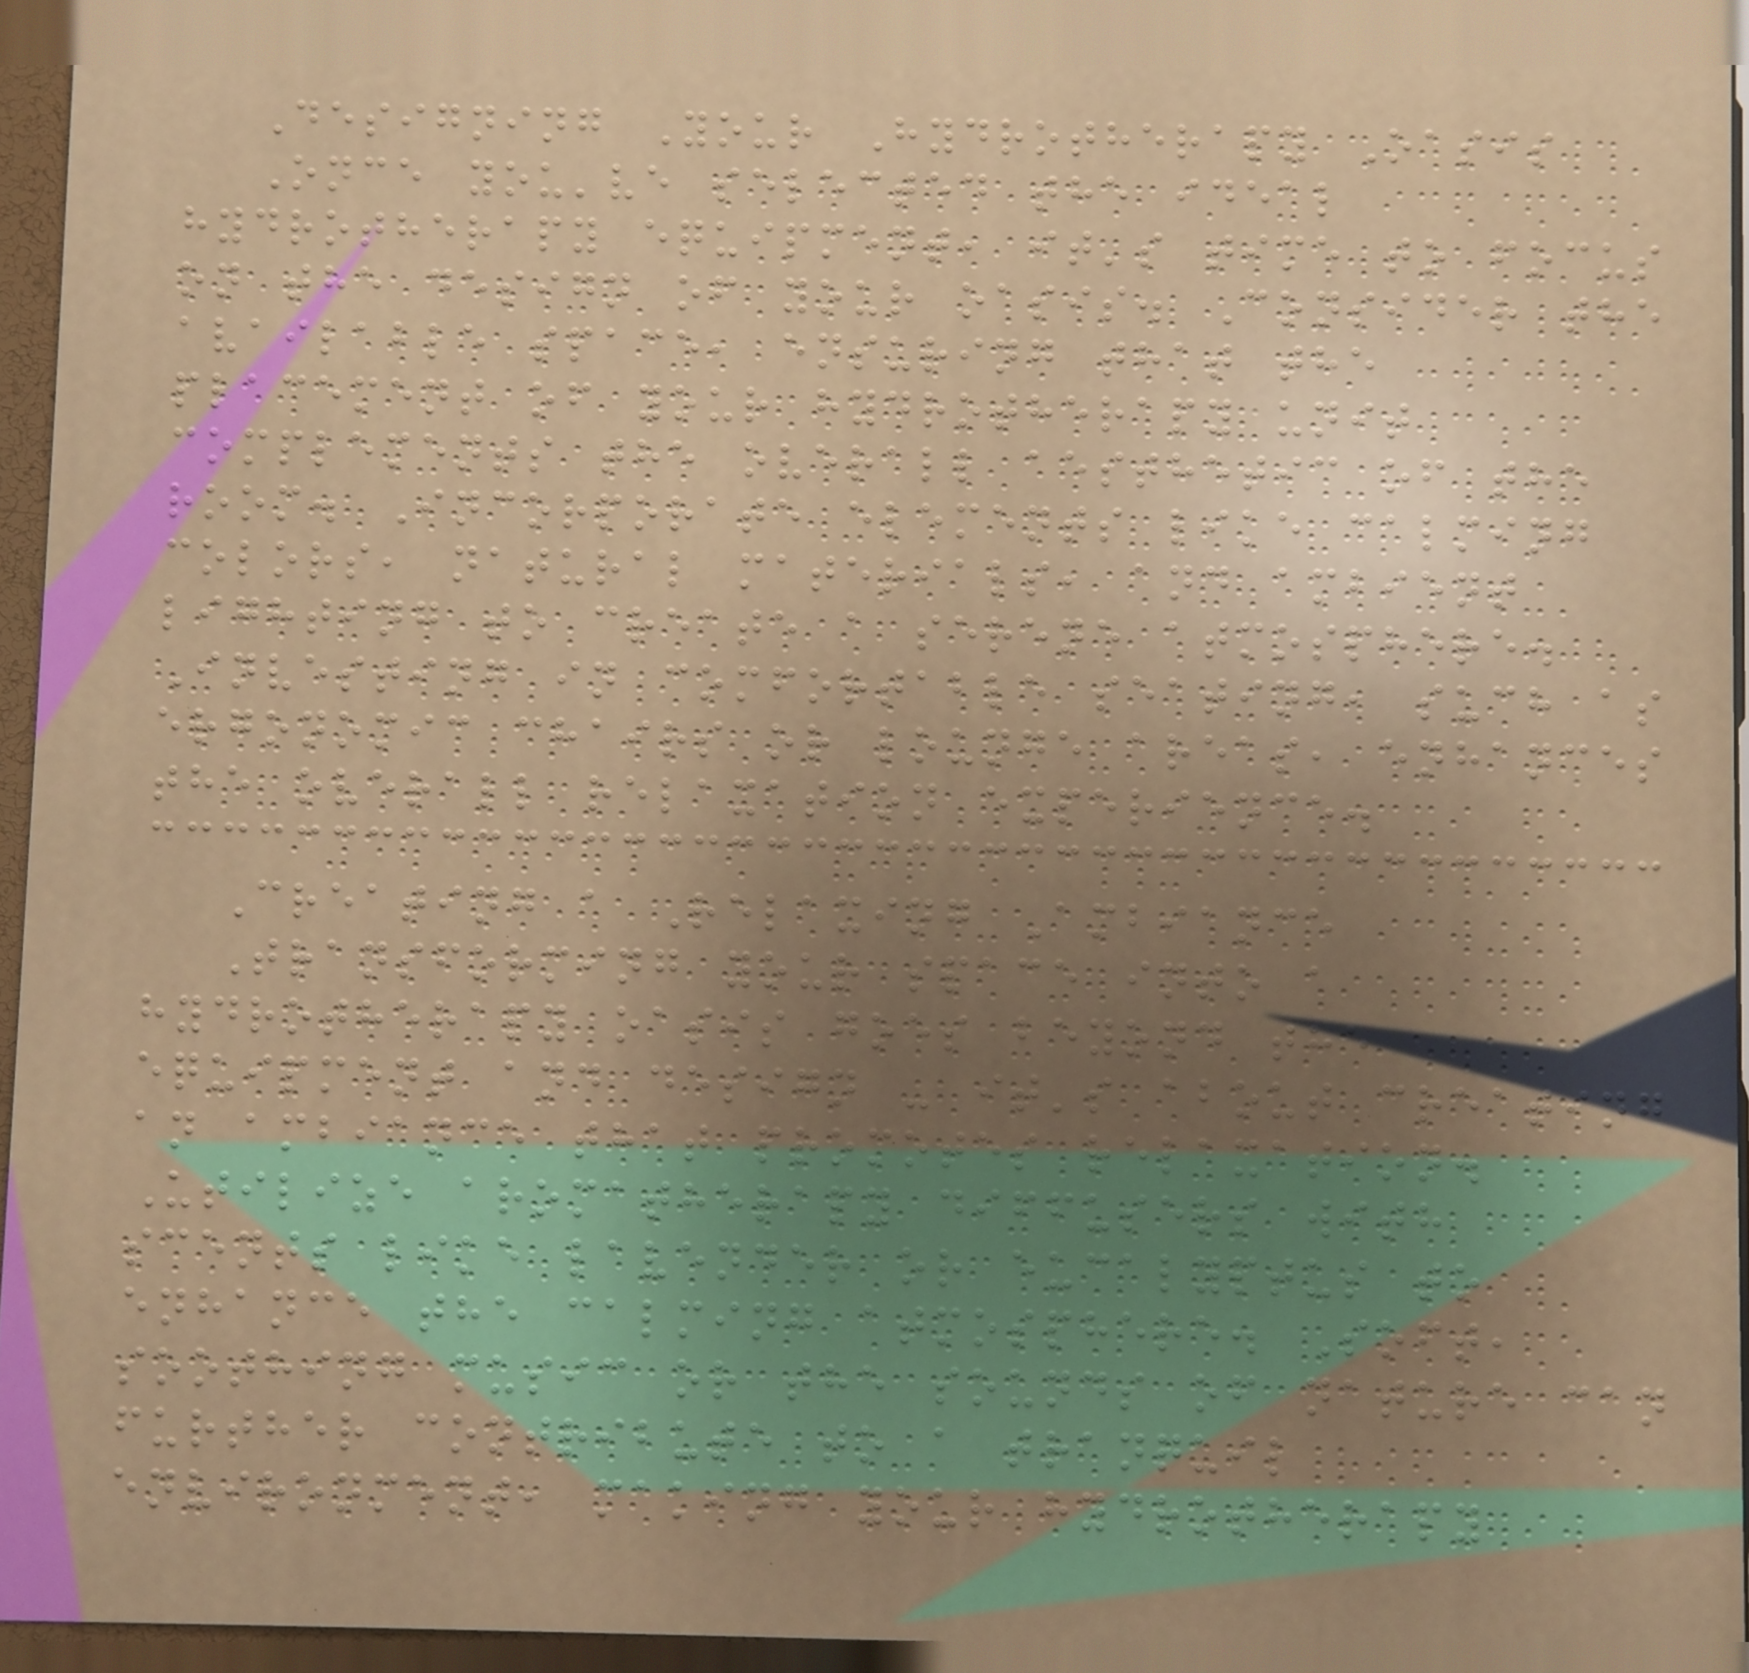Designing Your Hydrotherapy Oasis
Once you've selected the ideal
hydrotherapy equipment, it's time to focus
on the design of your oasis. Consider the
available space, ensuring that the
placement of your hydrotherapy unit
complements the overall aesthetic of the
room. Incorporate elements like calming
colors, natural materials, and ambient
lighting to create a serene atmosphere.
Investing in comfortable seating, such as
ergonomic chairs or lounge areas, enhances
the overall relaxation experience.
Creating a Relaxing Ambiance
Transforming your space into a
hydrotherapy oasis goes beyond the
equipment and design - it's about creating
an ambiance that promotes relaxation.
Utilize aromatherapy diffusers with
scents like lavender or eucalyptus to
enhance the calming atmosphere. Soft,
soothing music or the sounds of nature can
further contribute to a tranquil
environment, making your hydrotherapy
